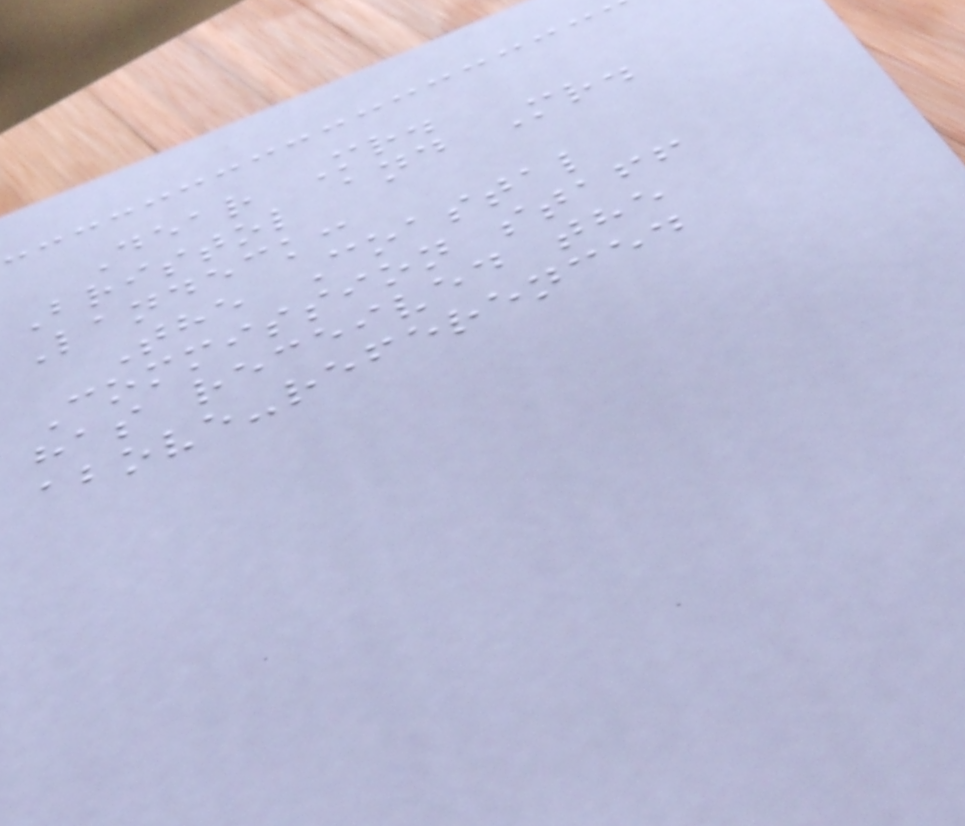Dear Mr.
Bristol and Mr.
Landeck:
The Coastal
Commission staff
has received the
above-referenced
